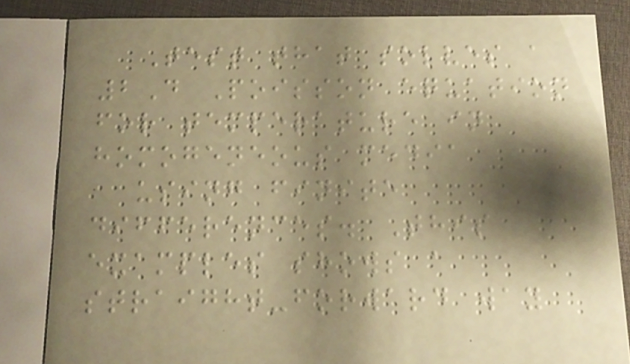Test that solves a
2D Poisson equation
for temperature in
homogeneous media
using finite
differences. This
examples shows a
straight-forward way
